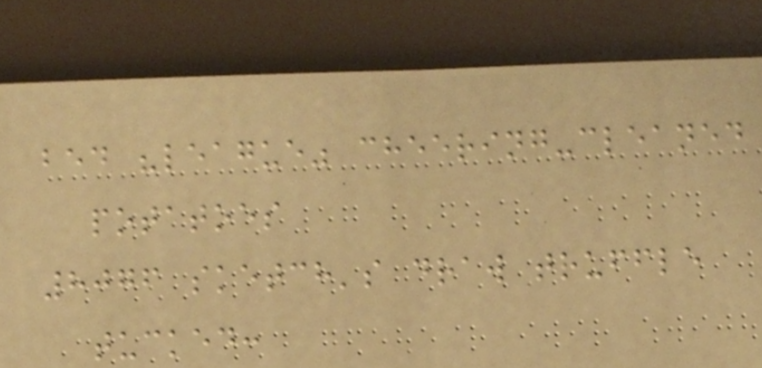bed "league" cheering-cleaned
potatoes
8076 sketch's draw truffle
tucked:
